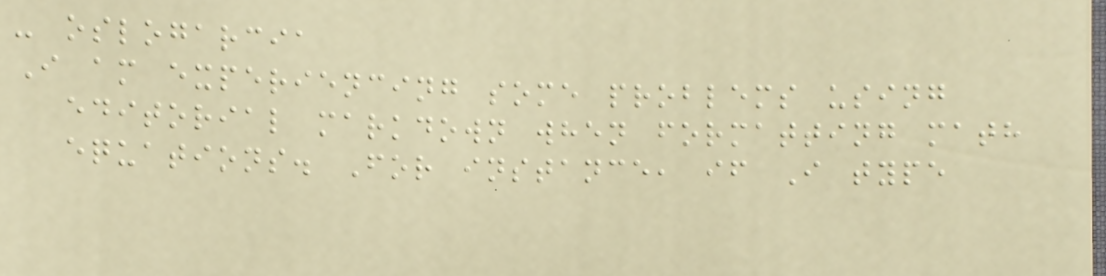- oslogarcia
I am experiencing some problems using
editorial markdown when formatting math
equations. For instance, if I type
